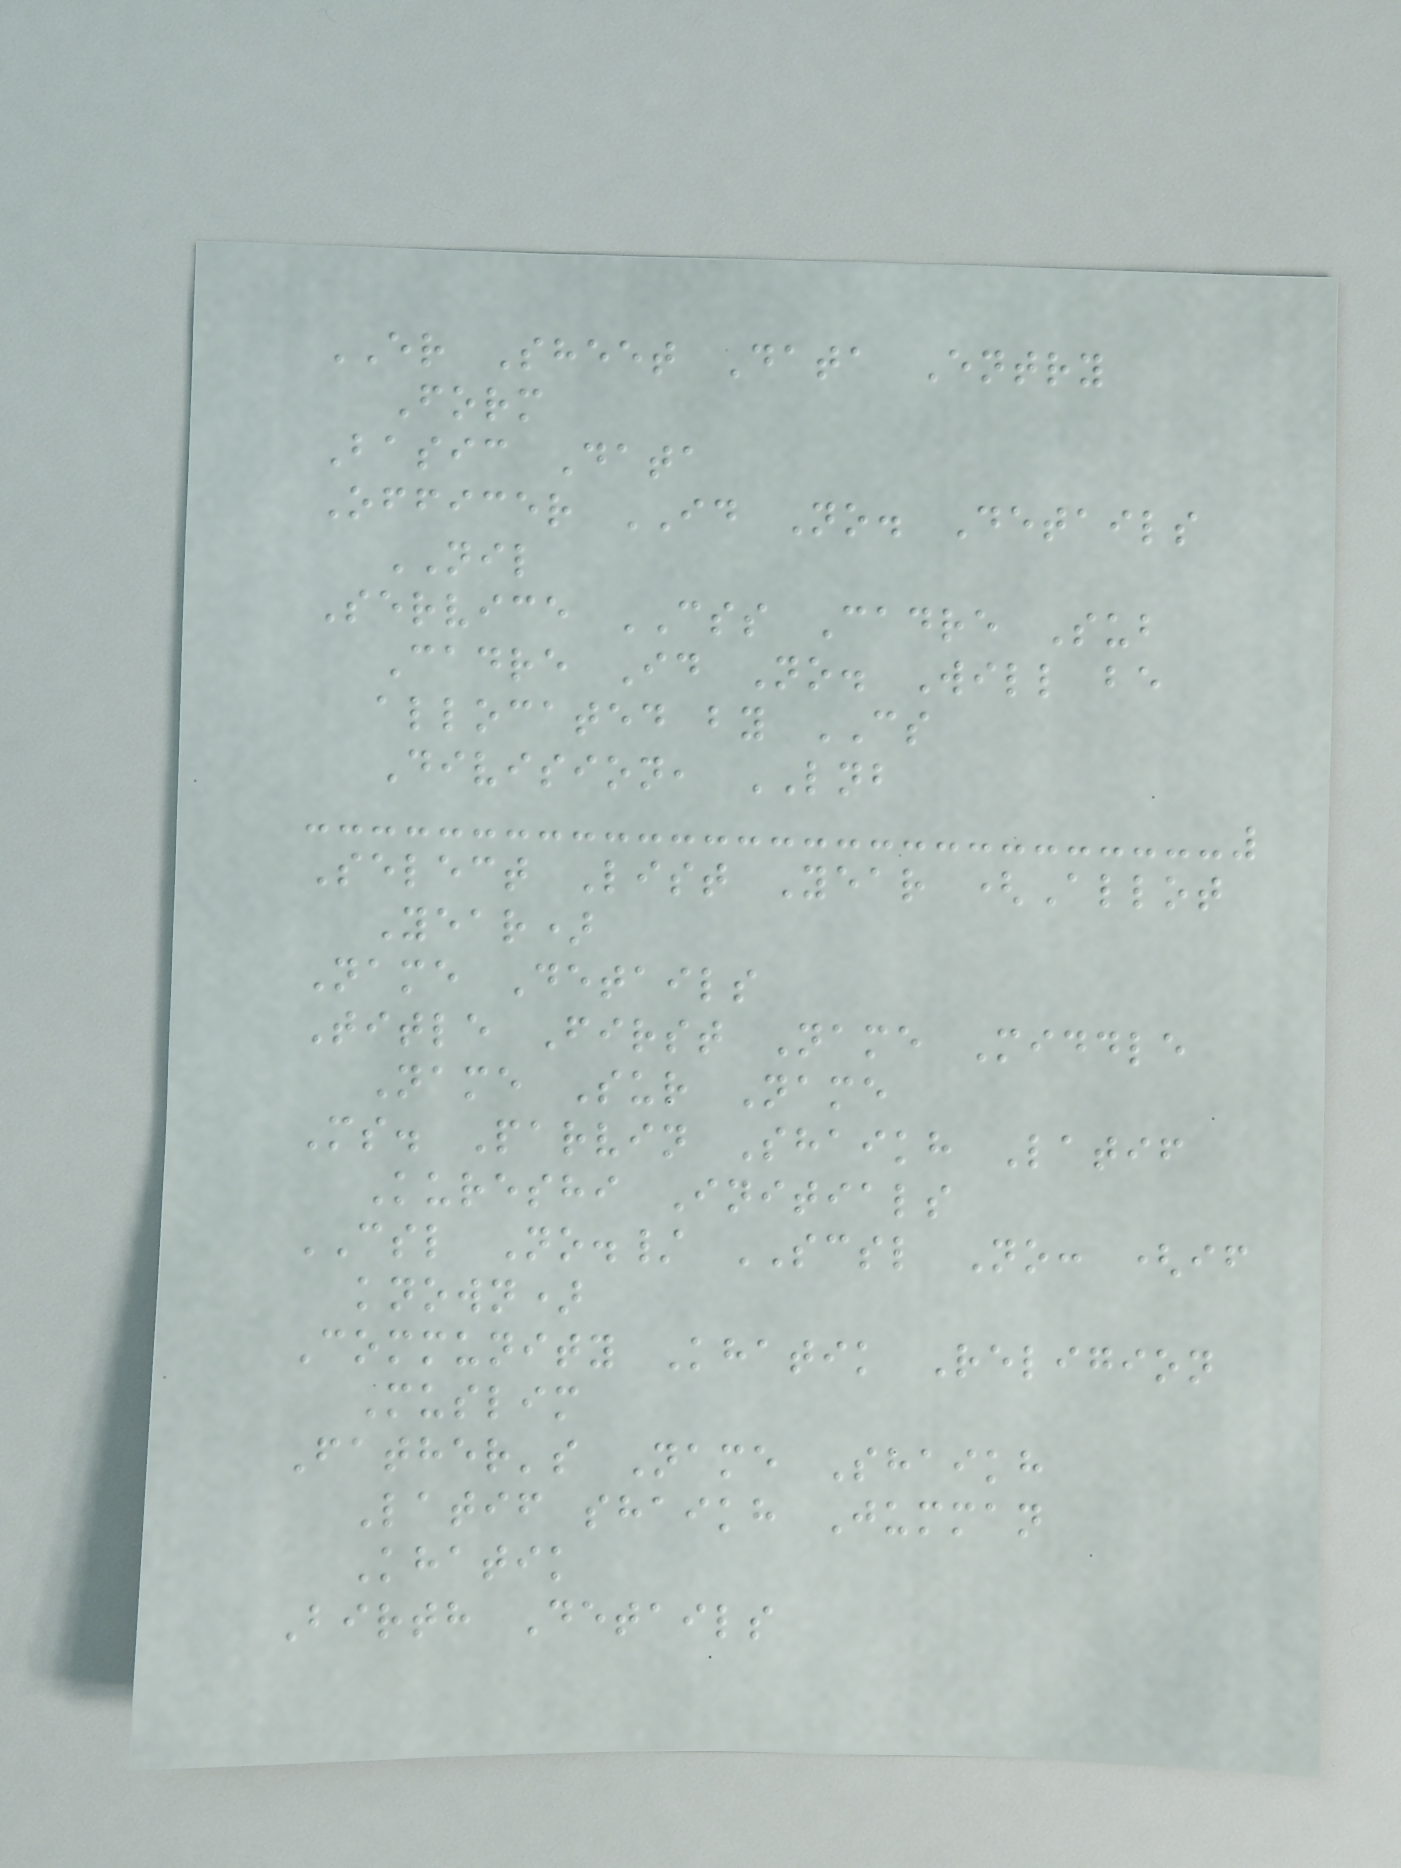ER Sheet Data Entry
Form
Basic Data
Officer ID No. Details
NIL
Service CSS Cadre Sub
Cadre Id No. Will be
allocated by CS
Division, LNB
Select List Year (Allot
Year)
Name Details
Title First Name Middle
Name Sur Name
Ms. Parvin Shaikh Latif
Kureshi Initials
CSL No./ SCSL No: (if
known)
Community Khatik Religion
Muslim
Father's Name Shaikh
Latif shaikh Jumman
Khatik
Birth Details
